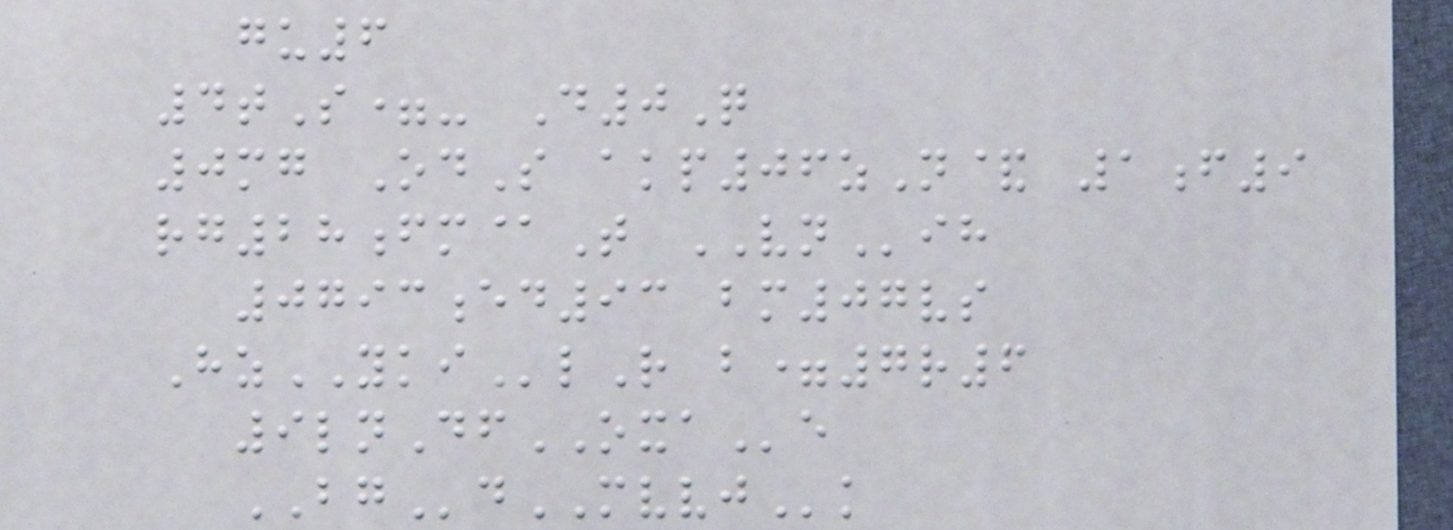gu6
4tS=- D0Q
0mg OdS akp06zN& 1f9
rg28fm@T VNih
0793ed93 bm07vs
HzYKIlR b=7r6
9lnDfOXAe
BGdMVVJk
